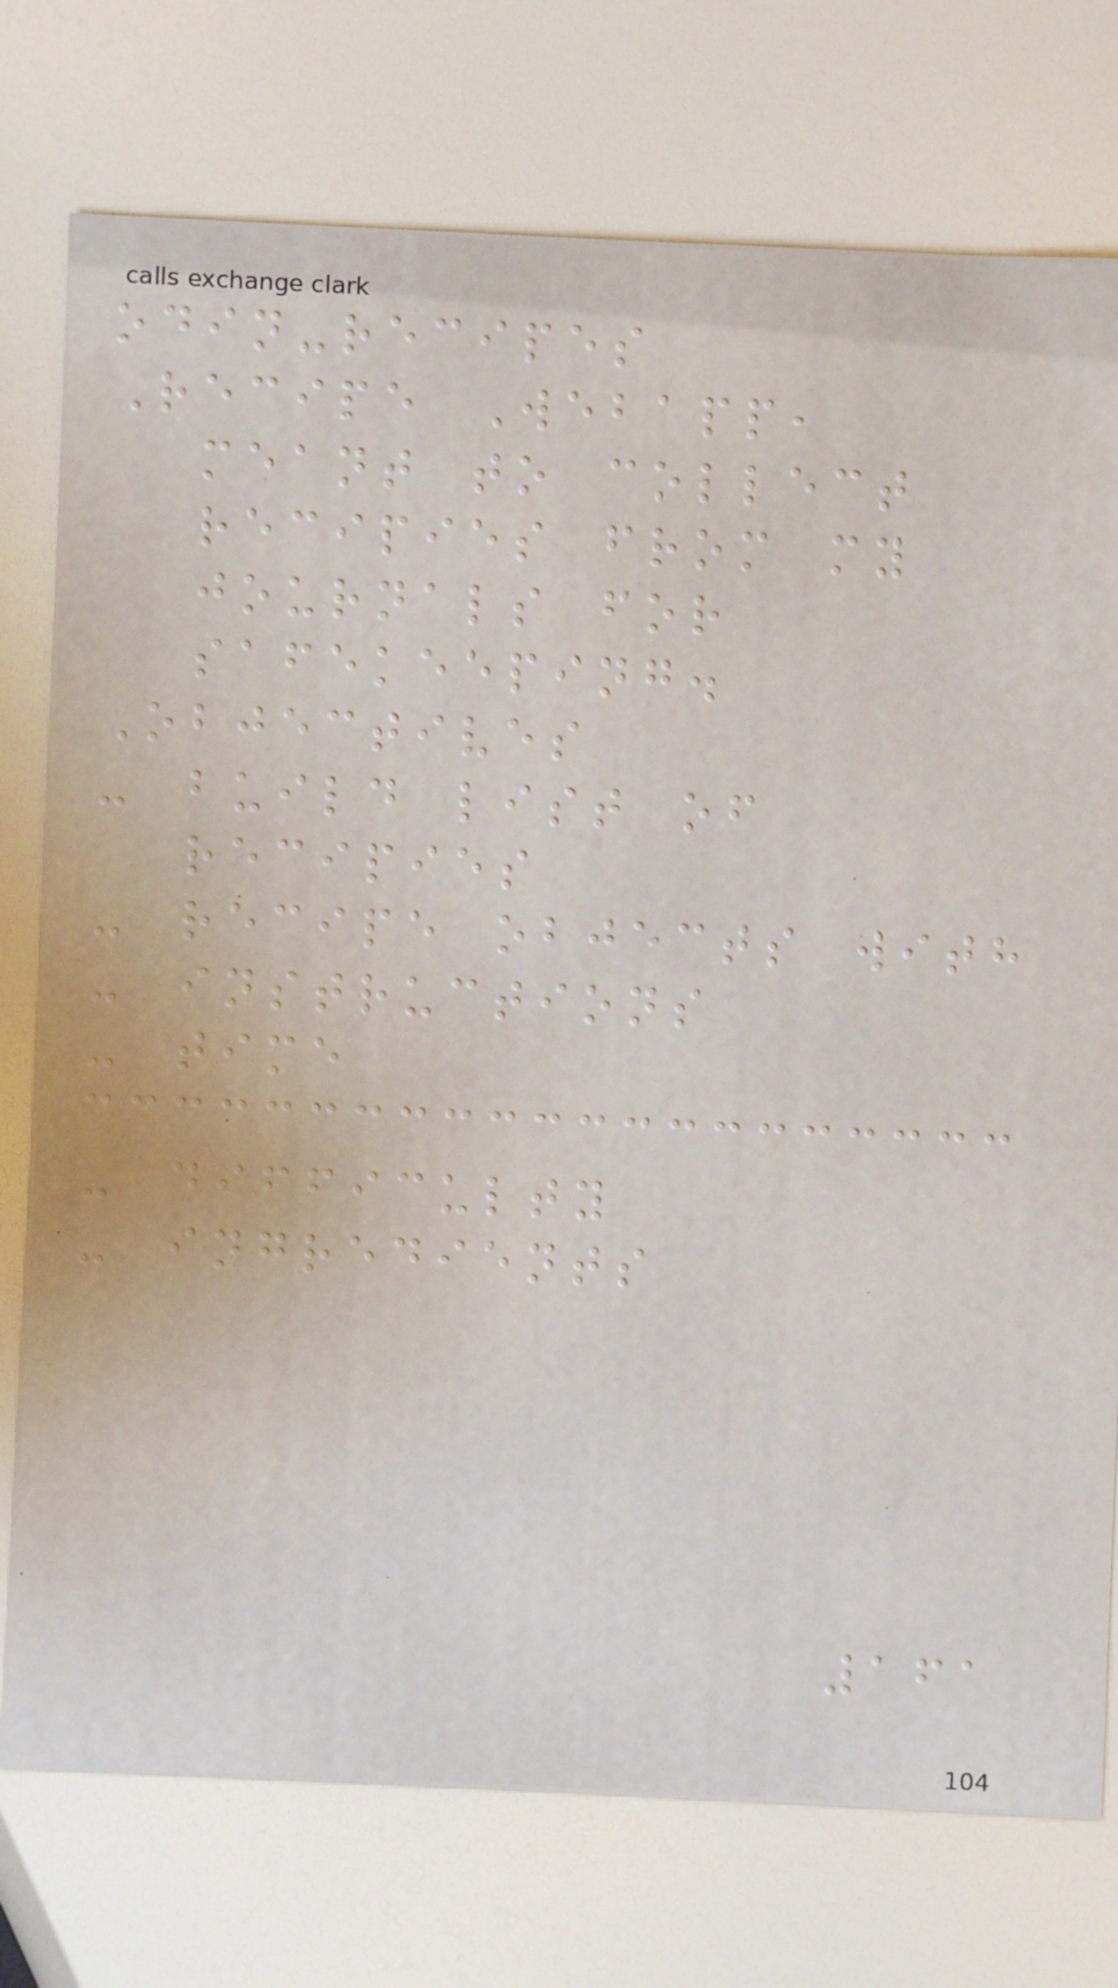odin-recipes
Recipe Webapp,
meant to collect
recipies from my
journals for
safekeeping.
Objectives
- build list of
recipies
- recipe objects with
- instructions
- time
- difficulty
- ingredients
161
